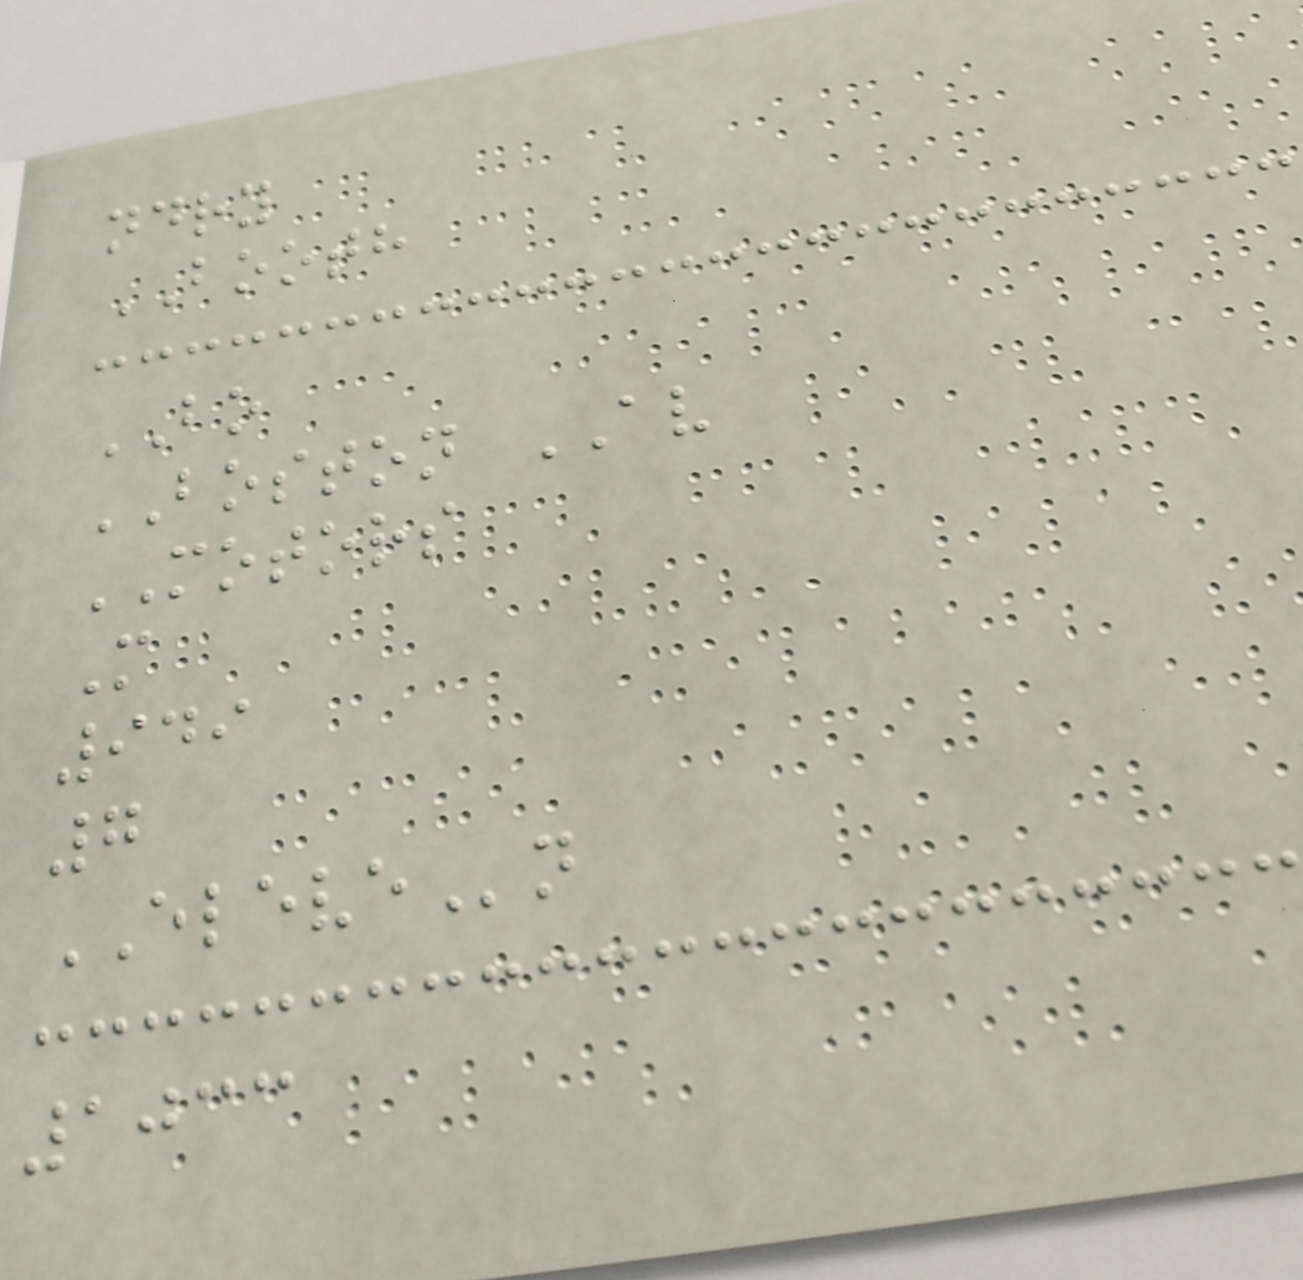ndry
BOOTH
BO
BOSTON AV
MOTORS
M
949
7
ELEVEn
1033
